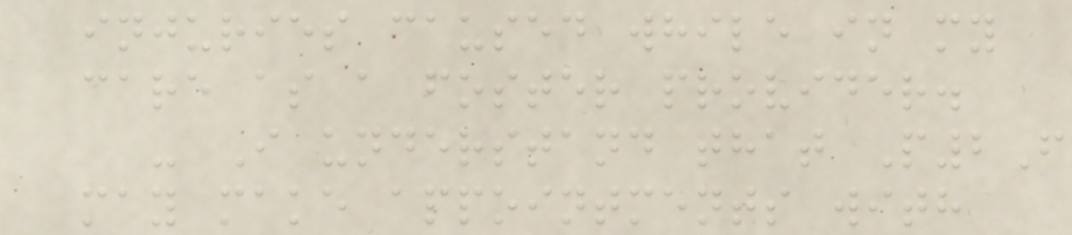injuries caused while in my
care as a foster provider.
- I understand that P2F
may make appointments with
